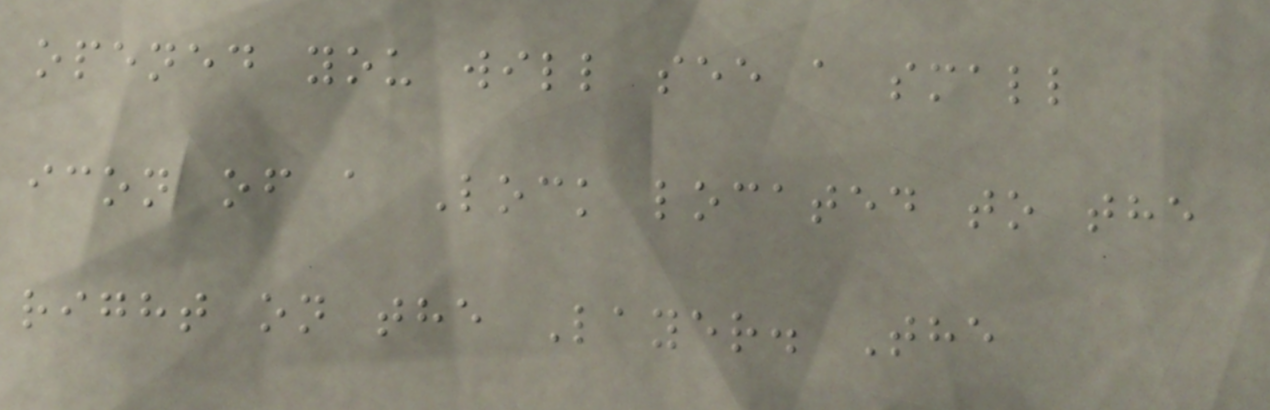opened you will see a small
icon of a Lock located to the
right on the Layer. The
